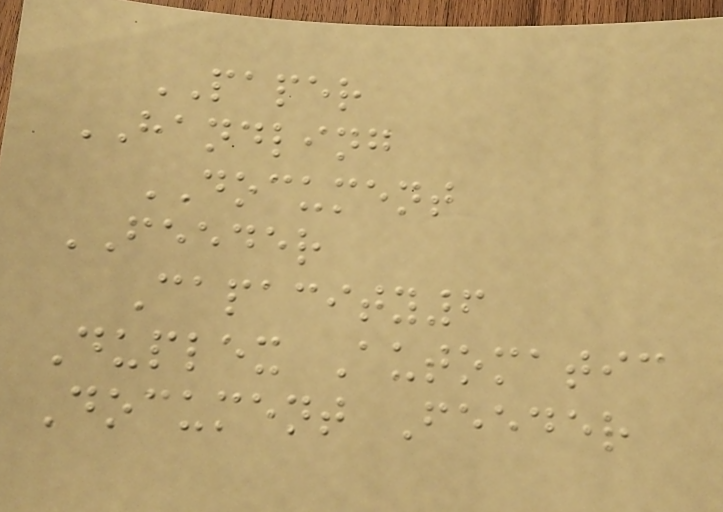PAPER
HANDLING
DOCUMENT
FEEDER
Capacity6
Duplex Automatic
Document Feeder
